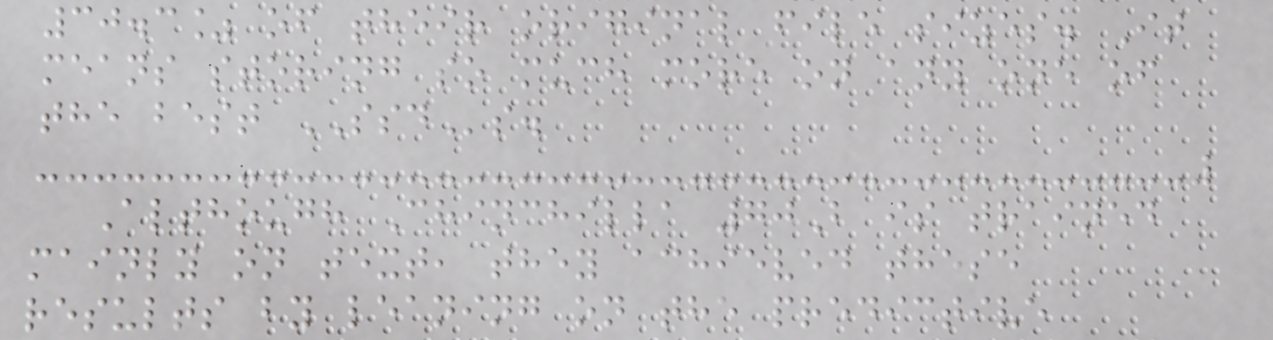30.3% of their original file sizes. It
means storing so much more on any one of
the best SSDs.
Although Chinchilla 70B is trained
mainly on text, they achieved these
results by leaning on the predictive
